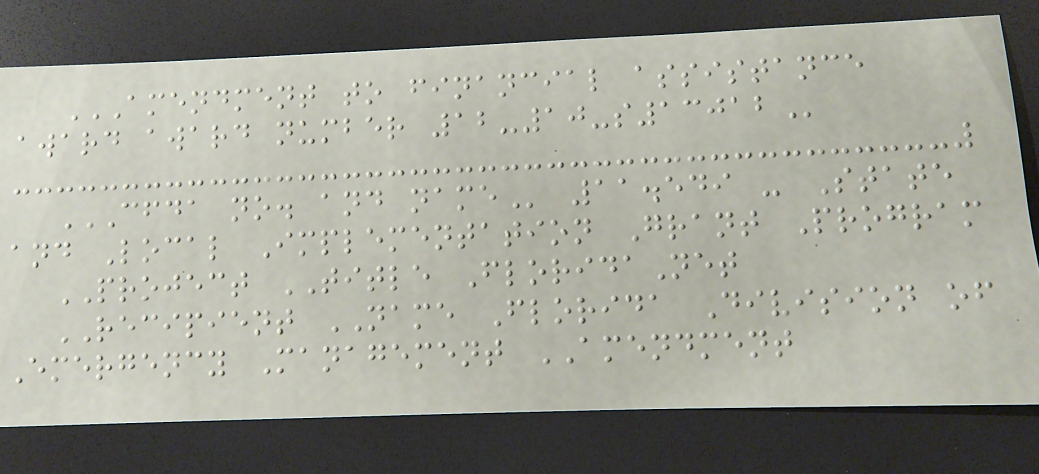AMENDMENT TO FINANCIAL ASSISTANCE
AWARD AWARD NUMBER 12-10-S13012
CFDA NO. AND NAME 11.549 - State
and Local Implementation Grant Program
PROJECT TITLE FloridaNet
RECIPIENT NAME Florida Division of
Emergency Management AMENDMENT
